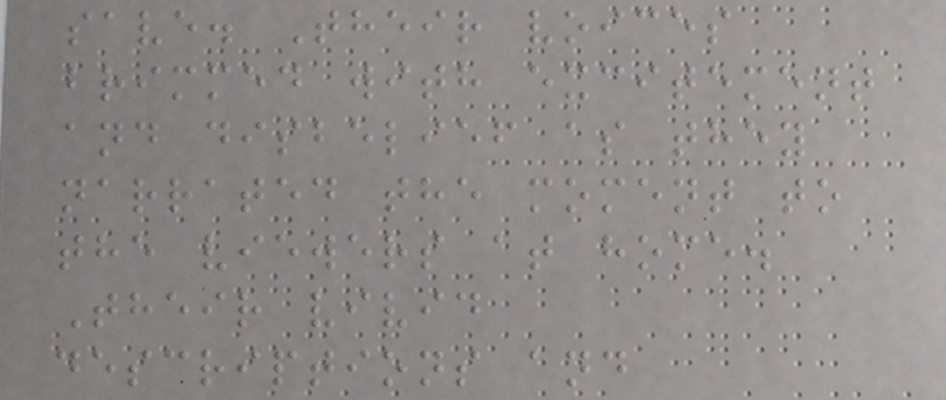save. Their voices
brimmed with excitement
and disbelief as they
narrated the moment to
the viewers at home.
Their vivid
descriptions and
